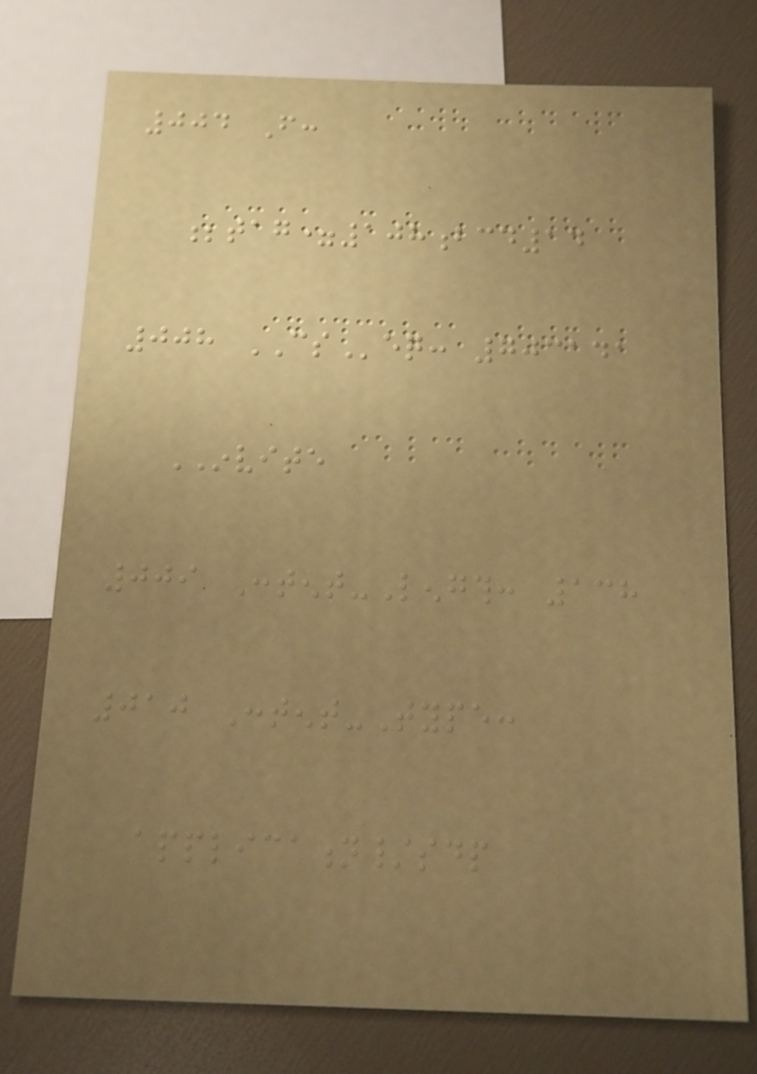004 From:
;tag=108bcd14
008 CSeq: 703141
INVITE
009 Content-Length: 138
010 Content-Type:
application/sdp
